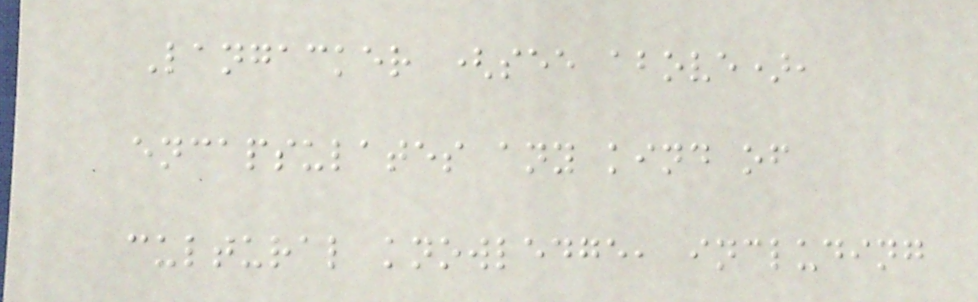Langacker (see above),
encapsulates any kind of
cultural knowledge, including
